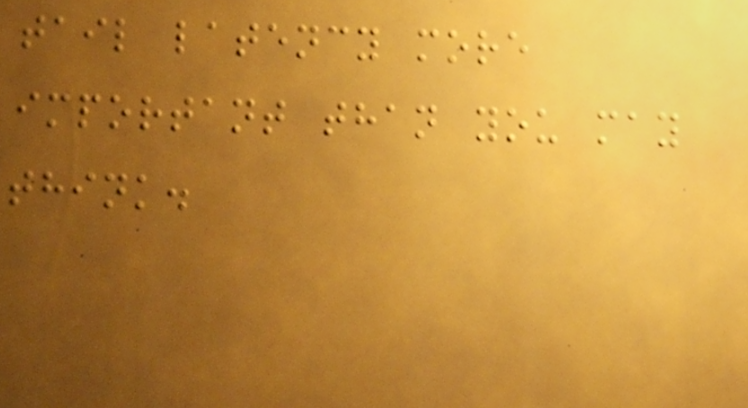tail latency more
important than you may
think.
